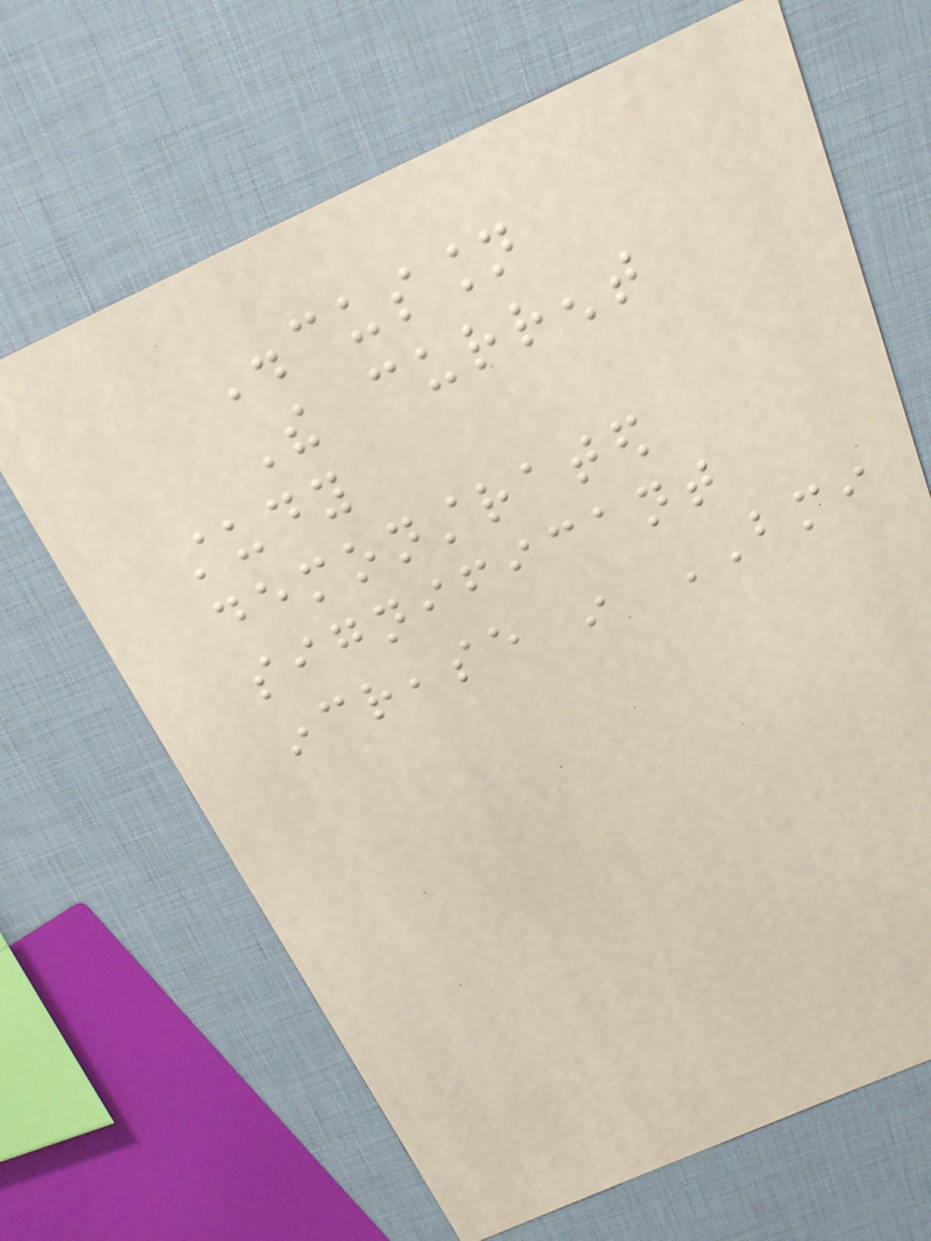Discussion
The current
study
demonstrated
significant
increase in BMI
